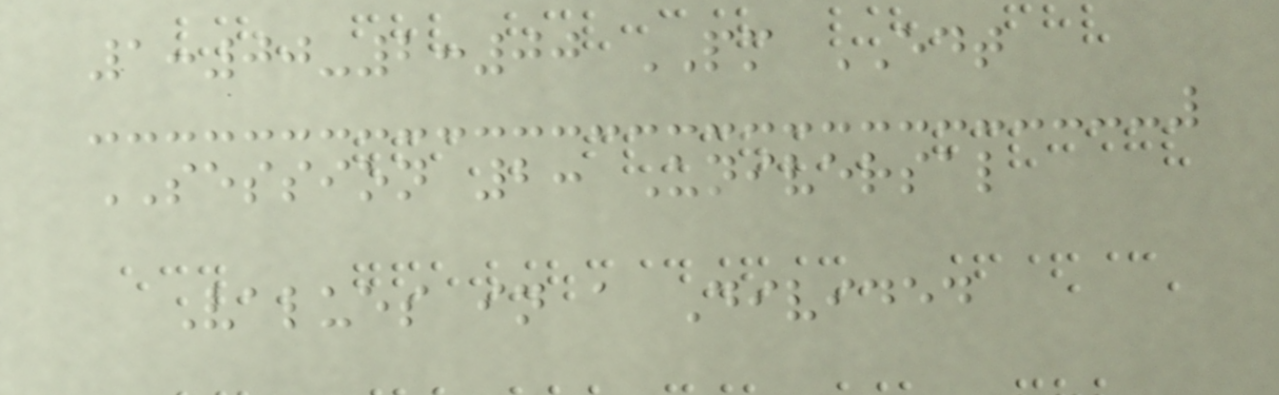1:00-2:00 PM EDT
SESSION 2: Universal
Values in a Divided
